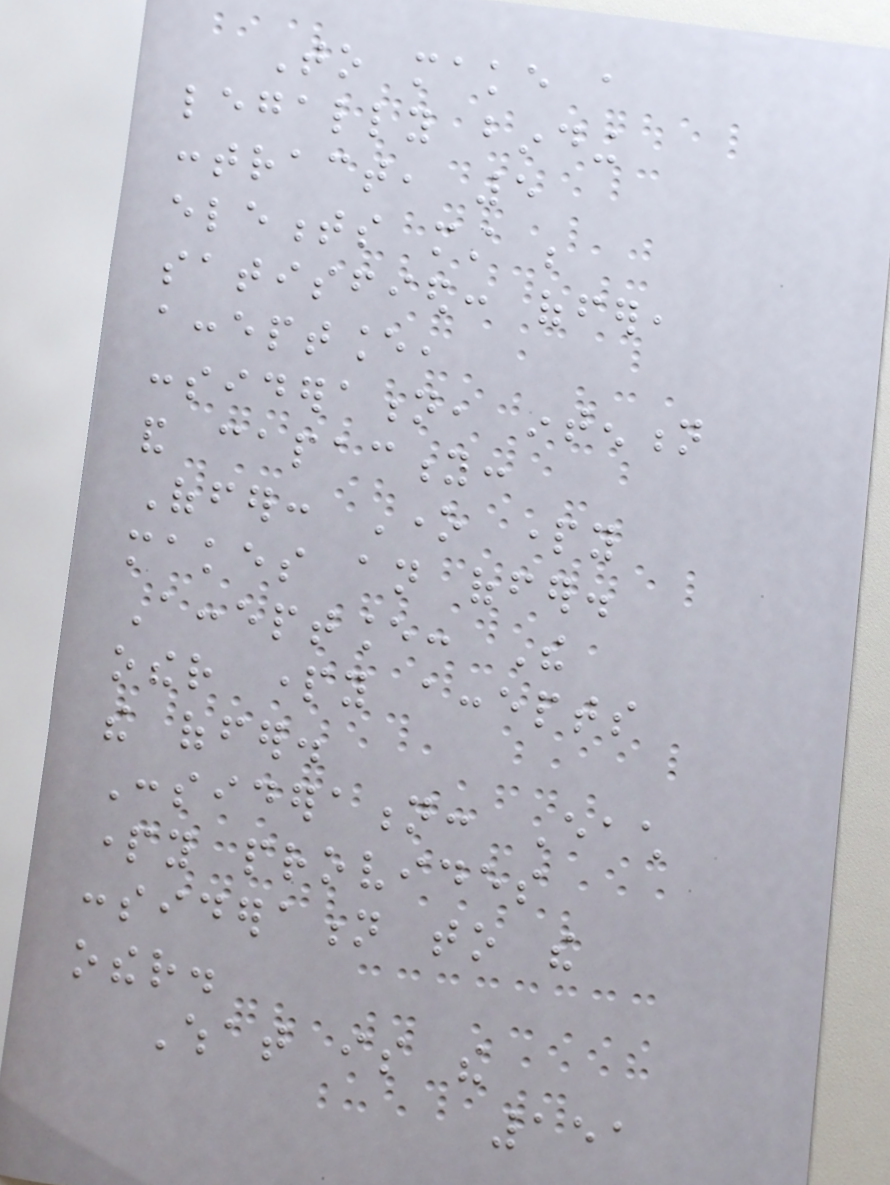To make a
legally binding
contract, 5
elements must be
satisfied: offer,
acceptance,
consideration, intention
and capacity:
Offer: One party
makes an offer.
Acceptance: The
other party accepts
the offer.
Consideration: Each
party provides
consideration to the
other.
What is the
151
